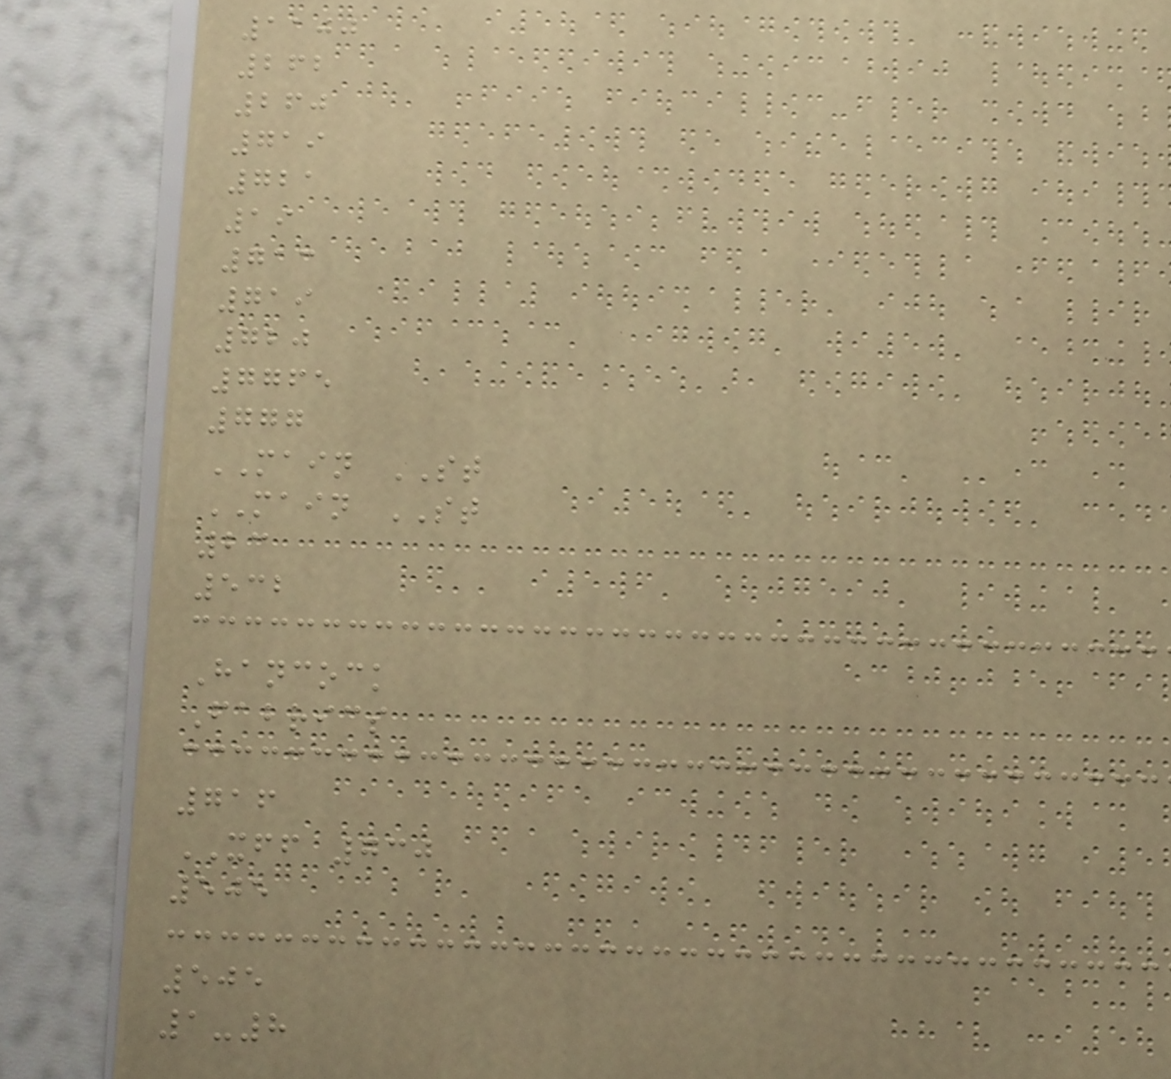1100
262
260
719
721
19
713
719
720
7765
777
MAIN ST
MAIN ST
23
532
Hancock
Fabrics
716
XFF 730
505
505
1-8
